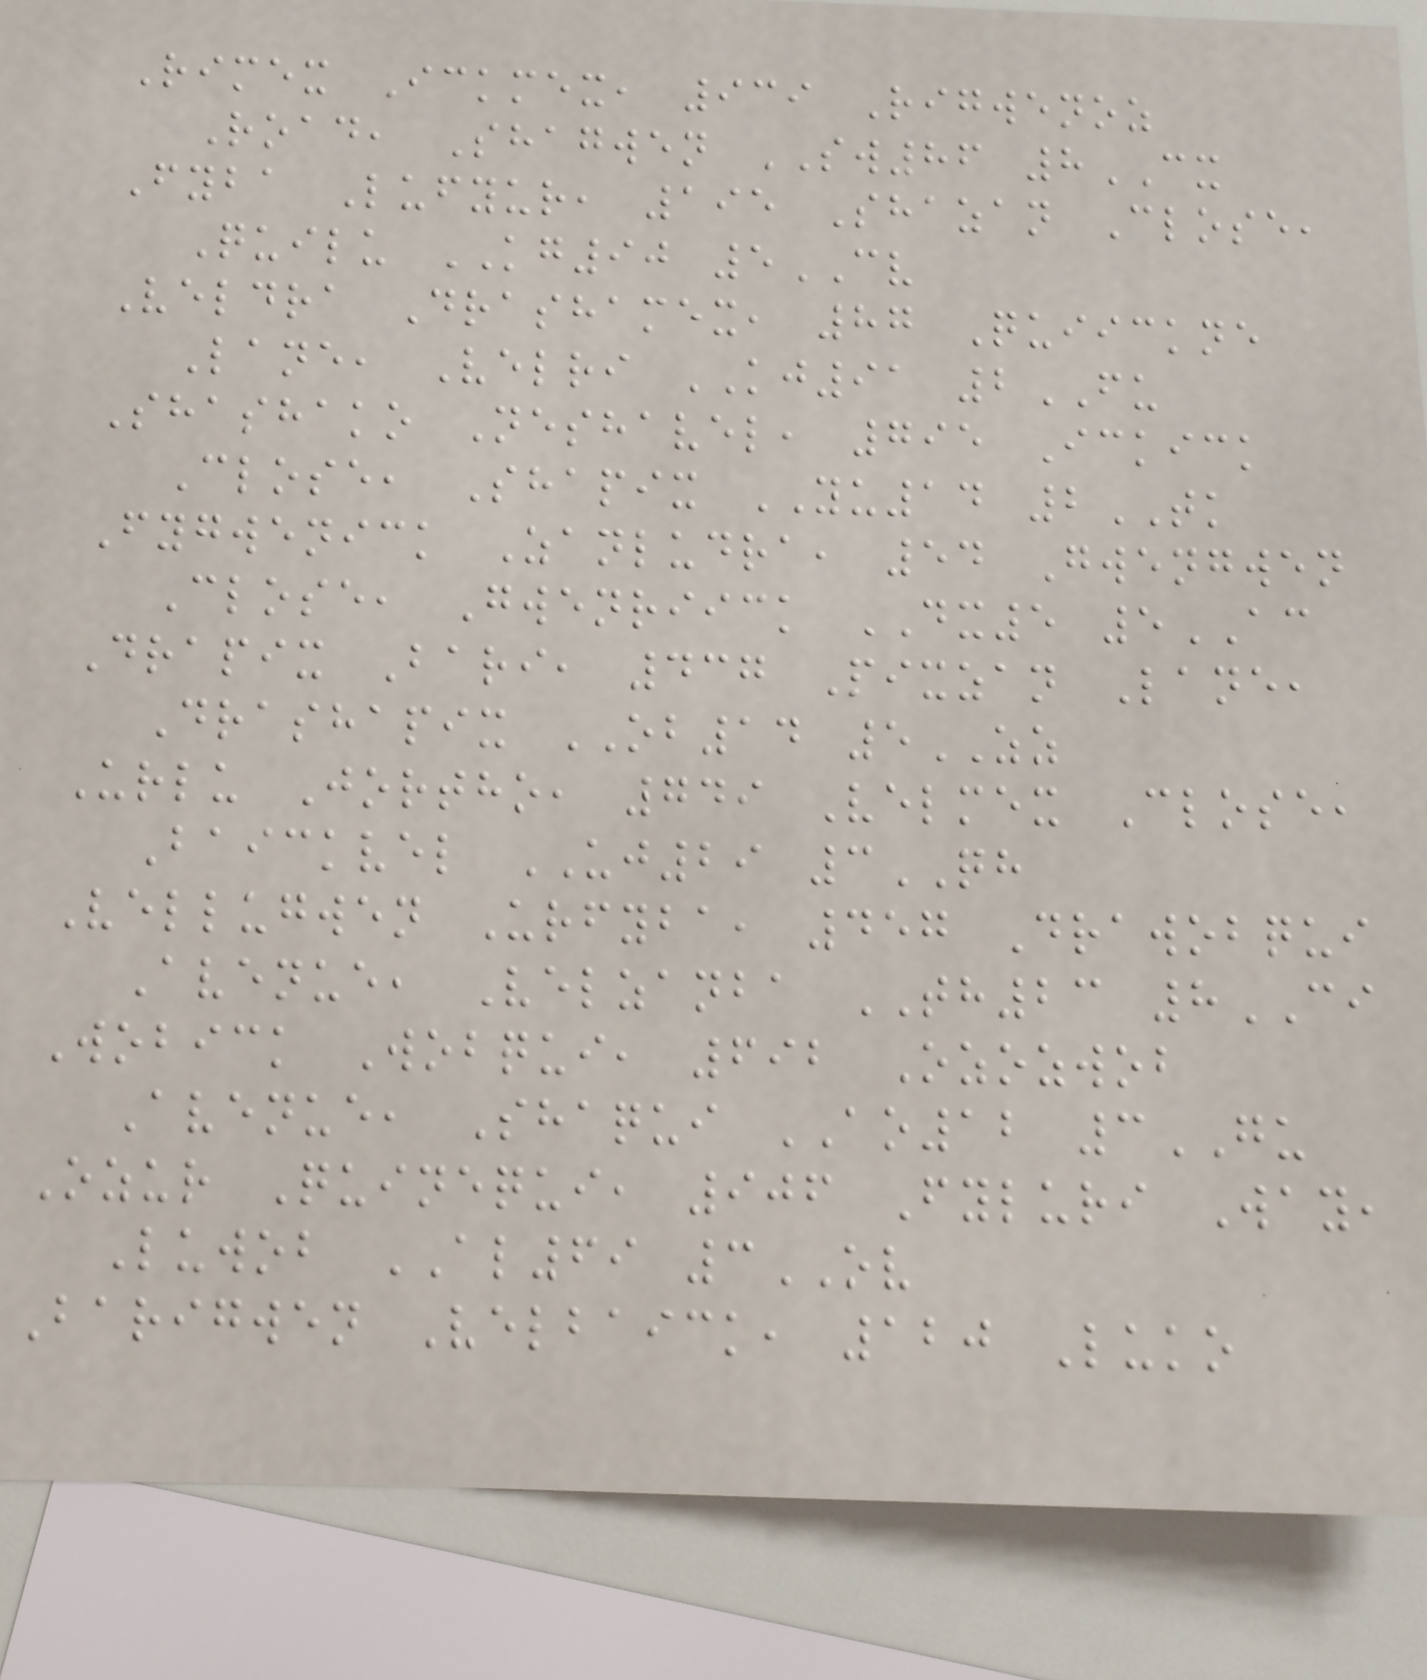Rimex Ickmex, 939 Rigwenoz
Road, Shagwen SW86 8CX
Fyba Lufyur, 195 Shazan Close,
Quilu KG90 5CV
Veldra Drashamex, 87 Quiickne
Lane, Velri KJ91 2FU
Shashako Neshavel, 795 Ickick
Close, Shapix YU14 2TK
Fygwenick Zanludra, 54 Gwengwen
Close, Gwenriick DX5 5AC
Drapix Bari, 437 Pixzan Lane,
Drashapix OB14 5ZZ
Urlu Jortho, 749 Velmex Close,
Baickvel UJ29 3QH
Vellugwen Urfyba, 457 Drawobqui
Avenue, Velzanba TH23 8CI
Wobick Wobqui, 692 Ozozwob
Avenue, Shaqui AO12 3GU
Ozur Quinequi, 906 Fyluri Way,
Luwob AL69 3OV
Barigwen Velbaick, 120 Luko
